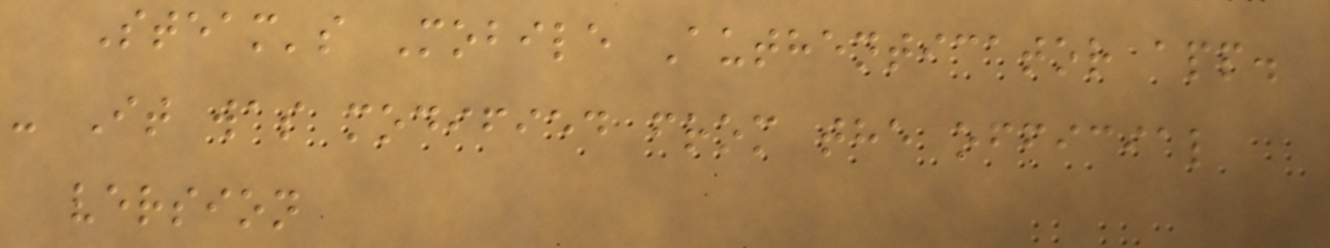Steam's Mobile Authenticator app.
- It was modified from the official
version
